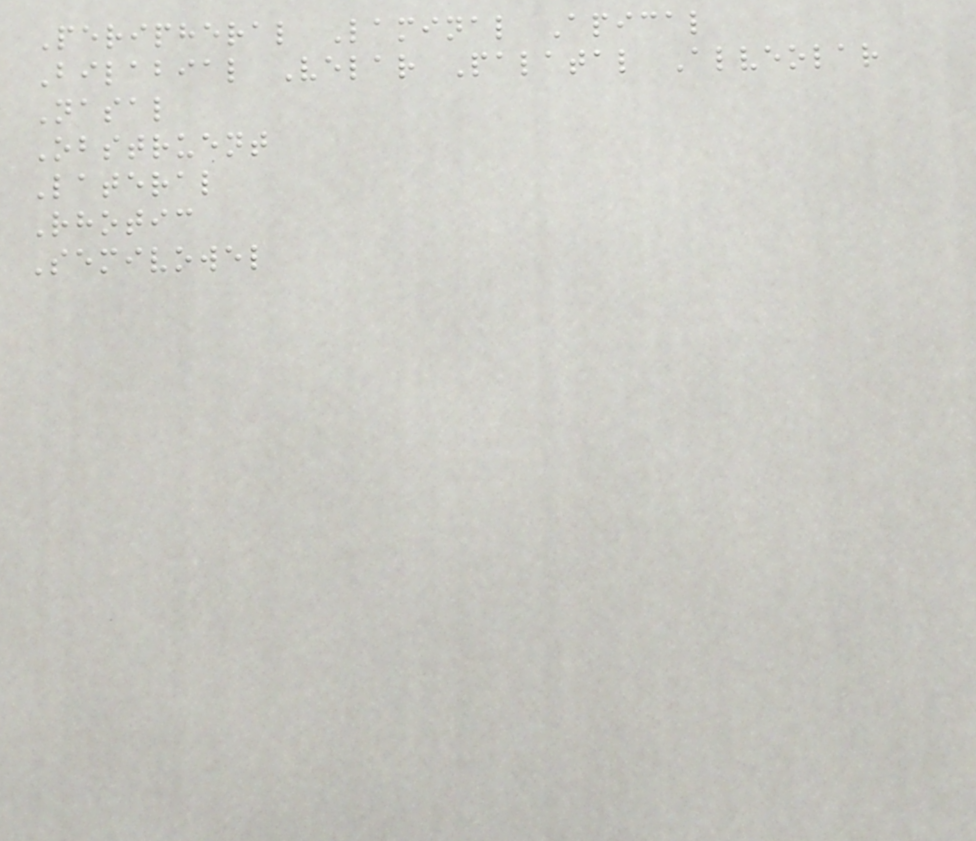Peripheral Laminal Apical
Bilabial Velar Palatal Alveolar
Nasal
Obstruent
Lateral
Rhotic
Semivowel
